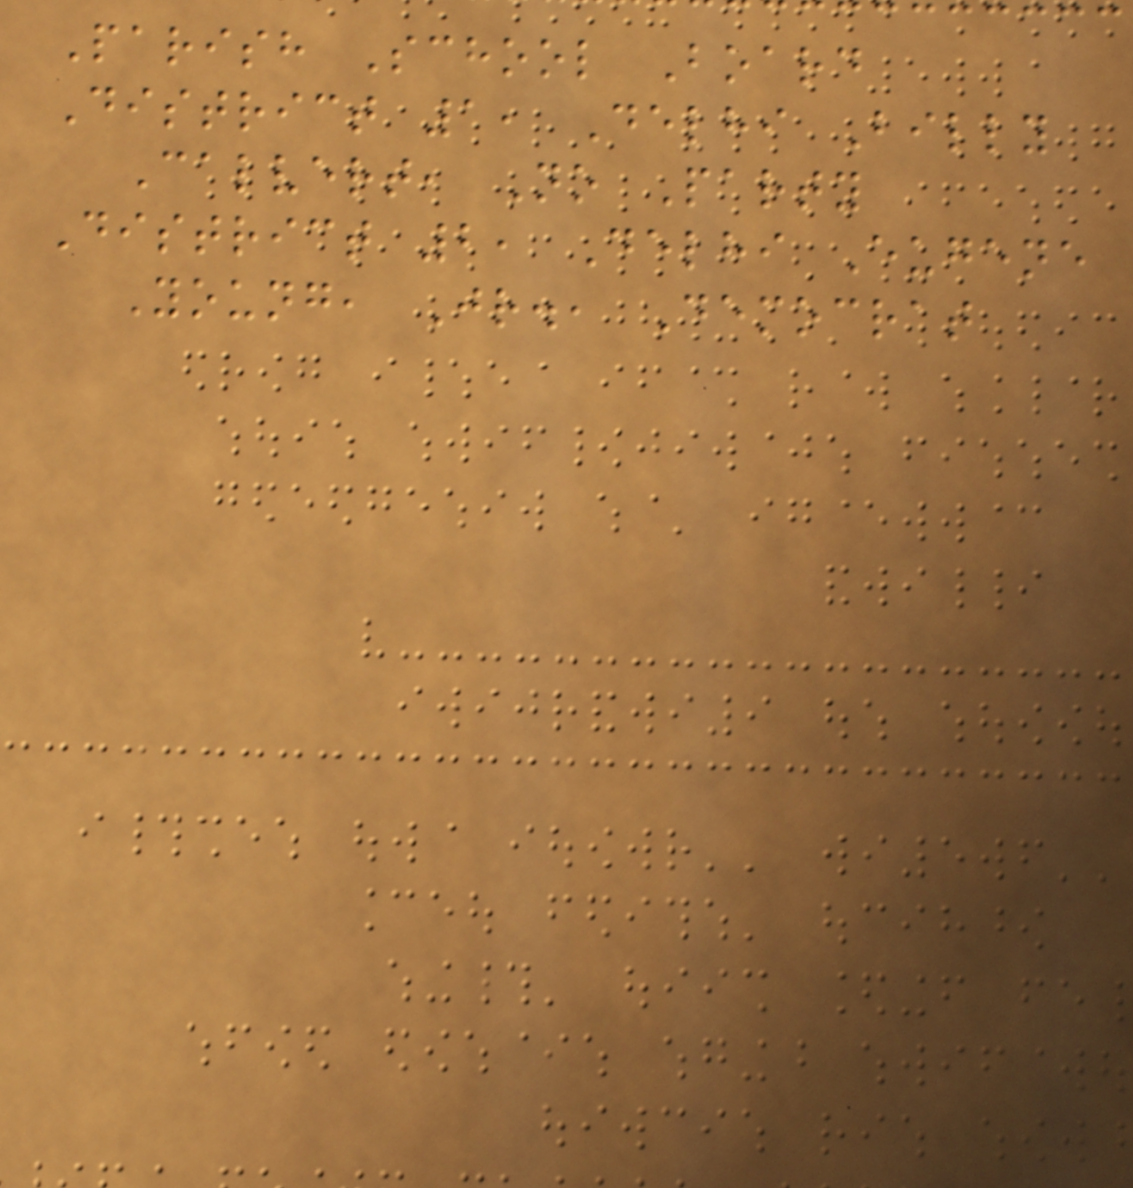Parish School Board
District 1, Delhi Billy
Calvert, No Party
District 2, Delhi Eugene
Young, Jr., Democrat
